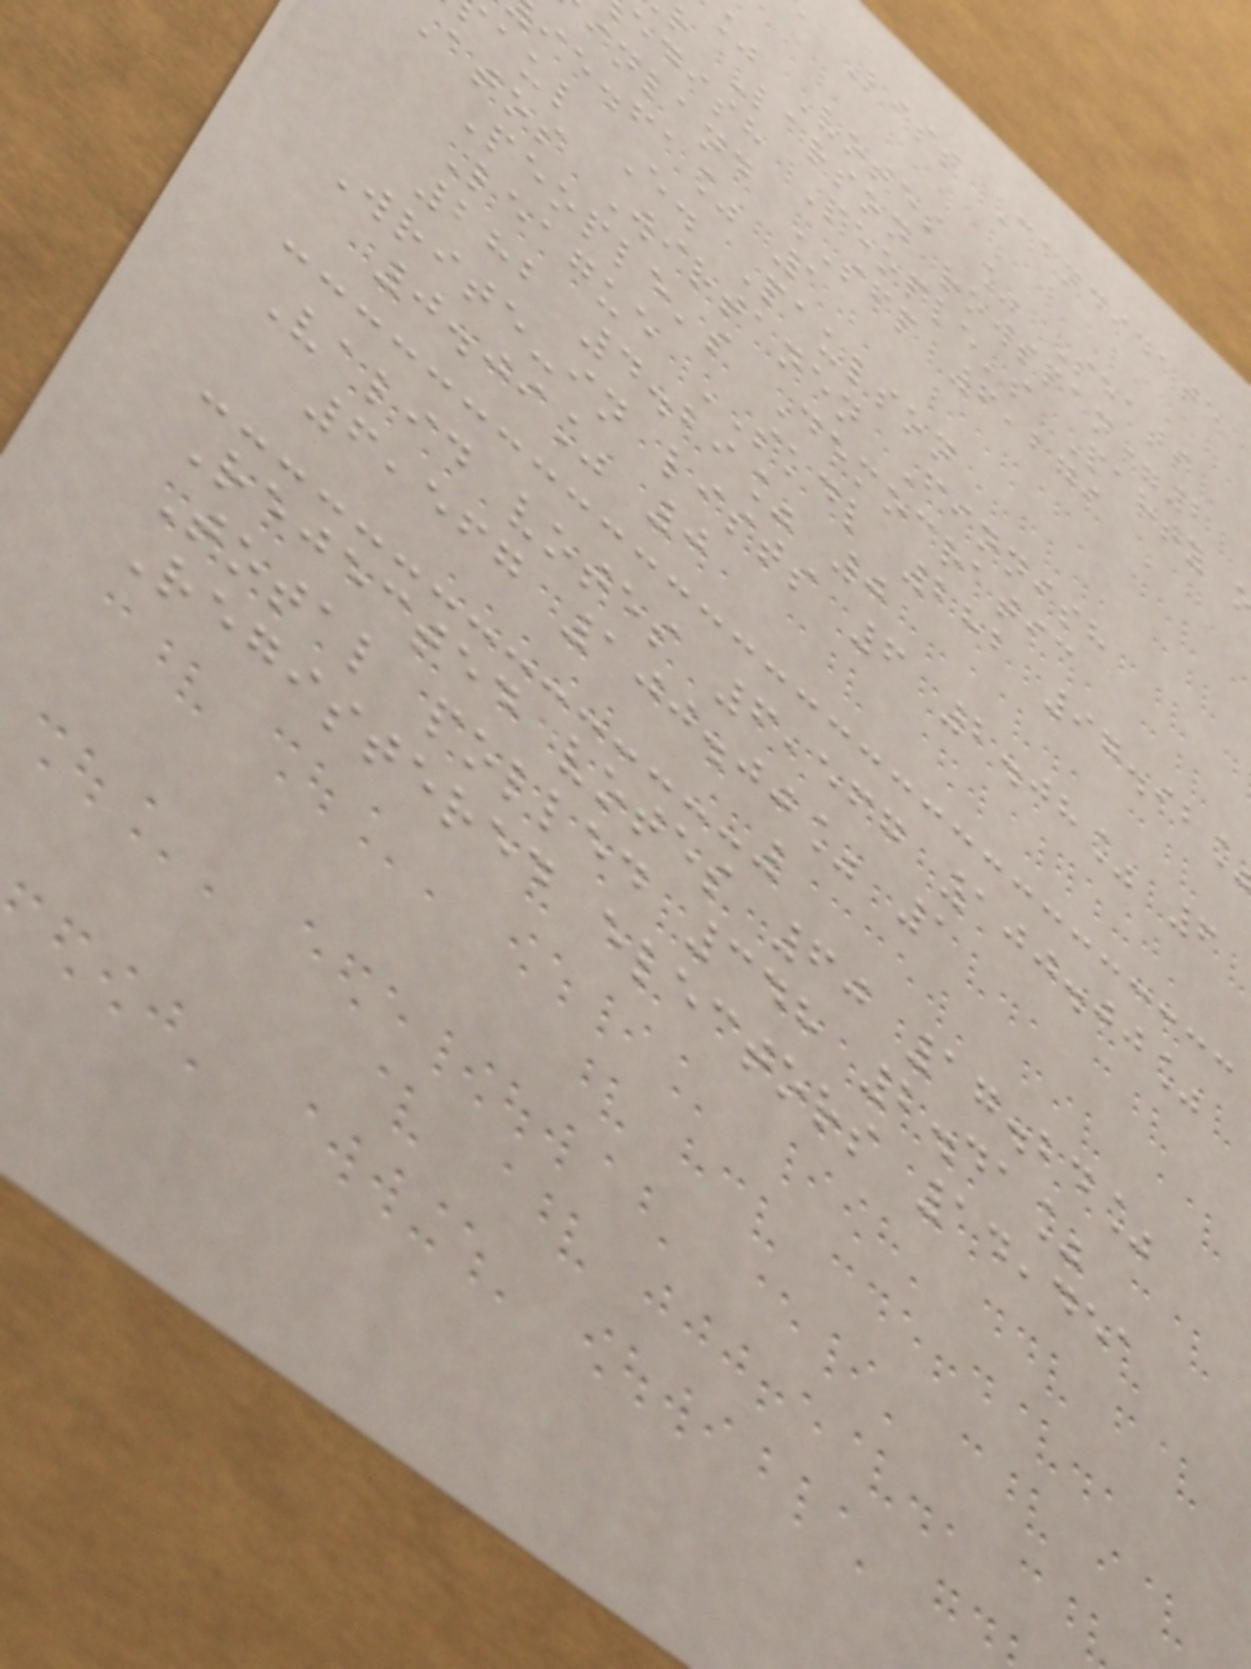List Candidate
Votes % Seats
r Larson rowspan=2
edish People's Party
inland SFP 6,279
ie.fa% 1
aul E. Paulson
atos Wirtanen Finnish
People's Democratic
League SKDL 282 97.92
282 4.29% 0
Write-in lists 6 2.08% 6
0.09% 0
Valid votes 6,567 100.00%
6,567 100.00% 1
Rejected votes 60 17.24%
Total polled 348 2.41%
Registered electors 14,451
